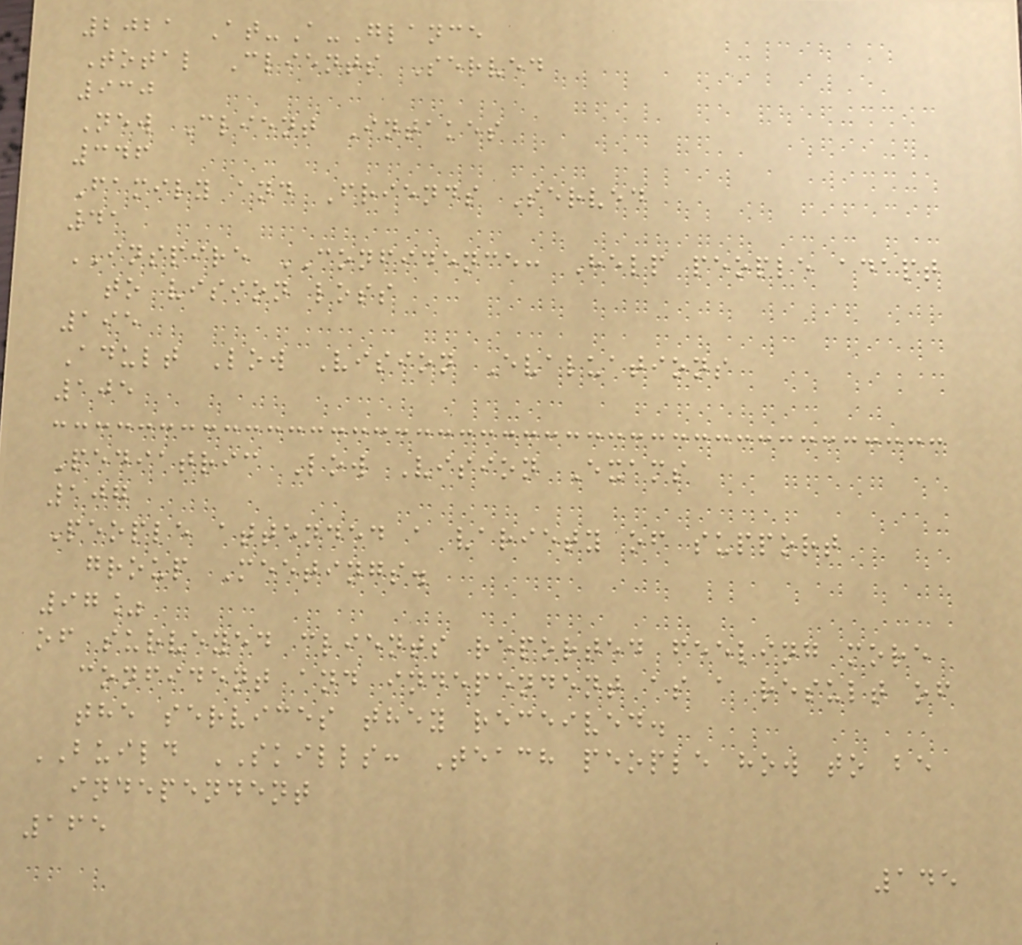2021 At-A-Glance
Total Clients Served
930
New Client Intakes
346
Family and Friends Served
41
INSPIRE CONFIDENCE: Help people adapt
to vision loss
195
Adult Low Vision Evaluations
105
Pediatric Low Vision Exams
107
People attended a variety of support
group Meetings.
97%
of surveyed clients reported feeling more
confident and independent as a result of
the services they received.
BUILD SKILLS: Teach people how to be
independent
165
145
